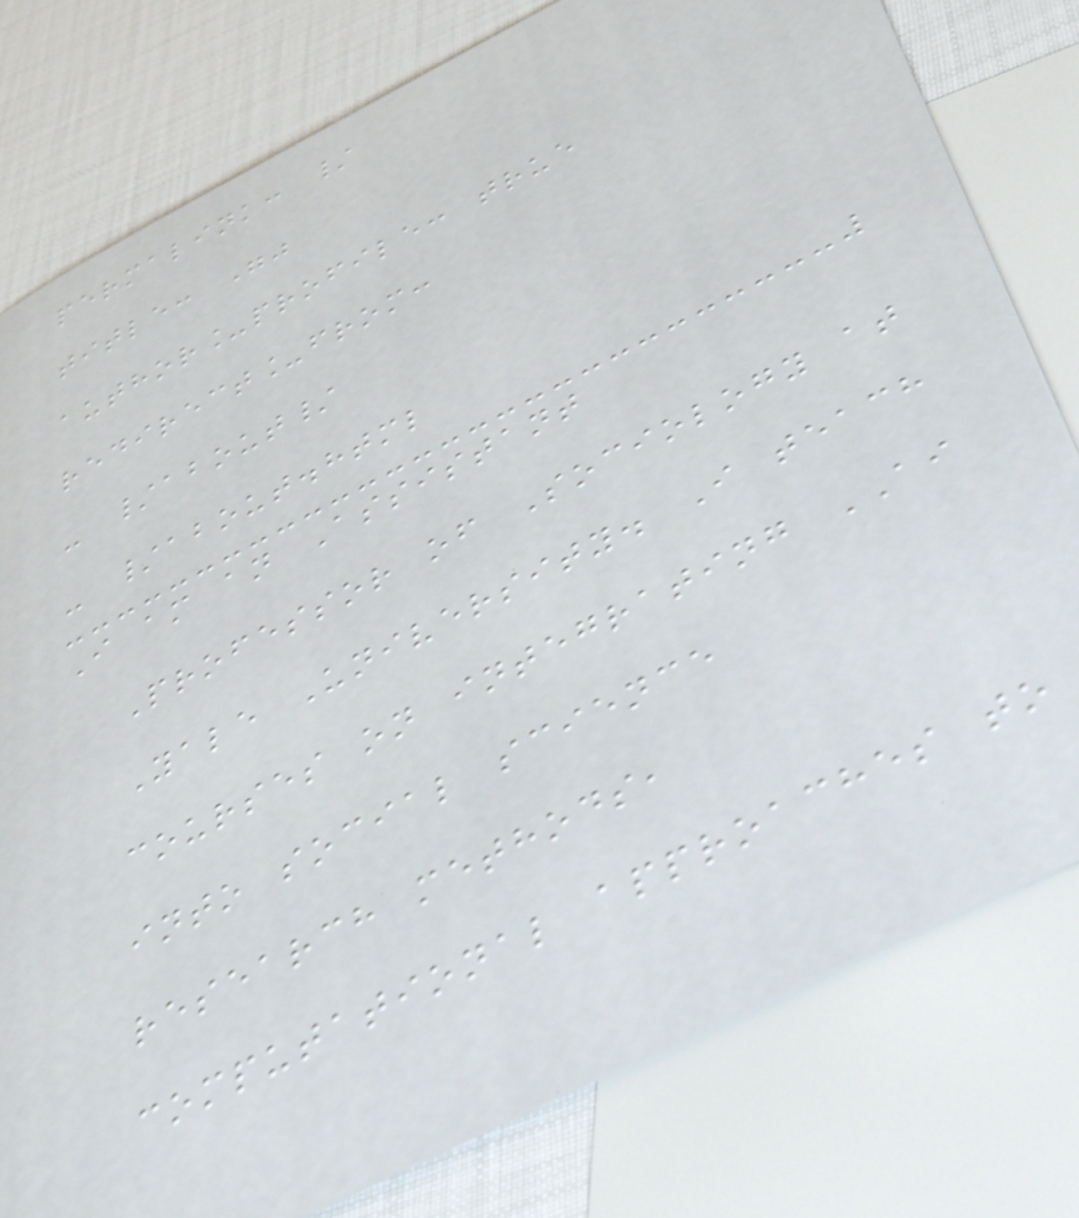permalink: /
title: ""
author_profile: true
redirect_from:
- /about/
- /about.html
I am an Assistant
Professor of Sociology at
Yale University. I teach
courses on integrating AI
into social science
research methods,
computational approaches to
